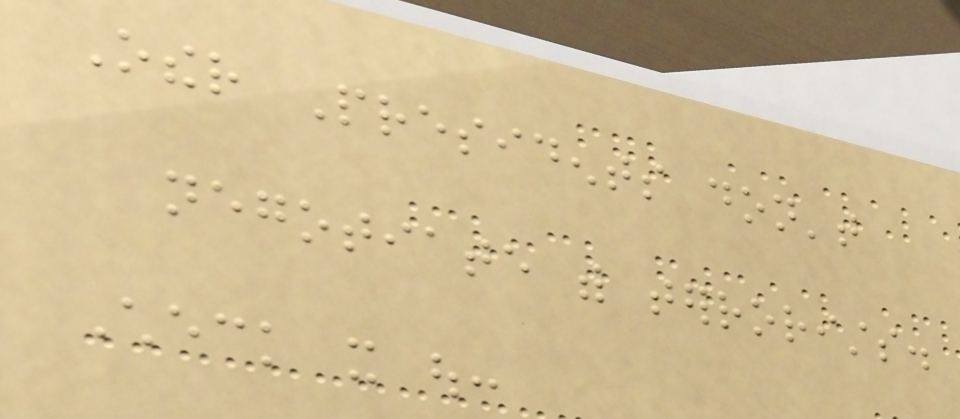Other Presidents don't
negotiate with terrorists.
Check it out:
